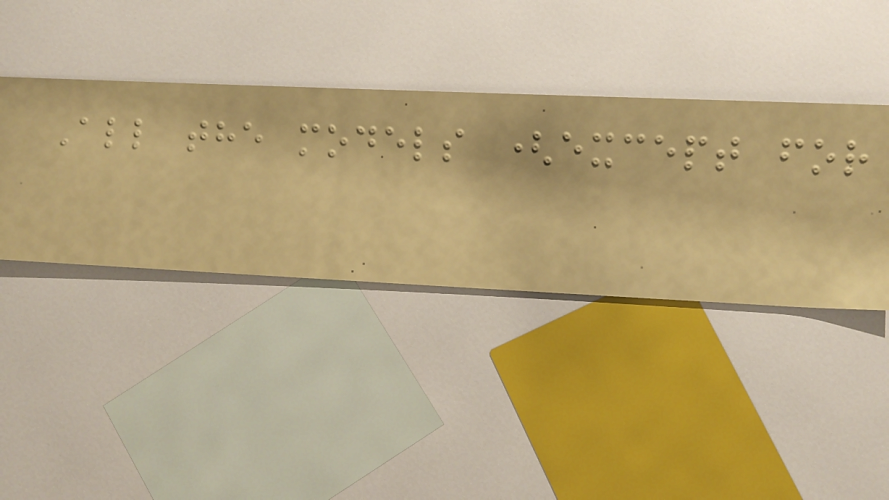All the models (except for
